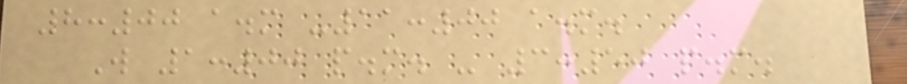8:00 a.m -11:00 a.m.
W 1:00 p.m. - 3:50 p.m.
